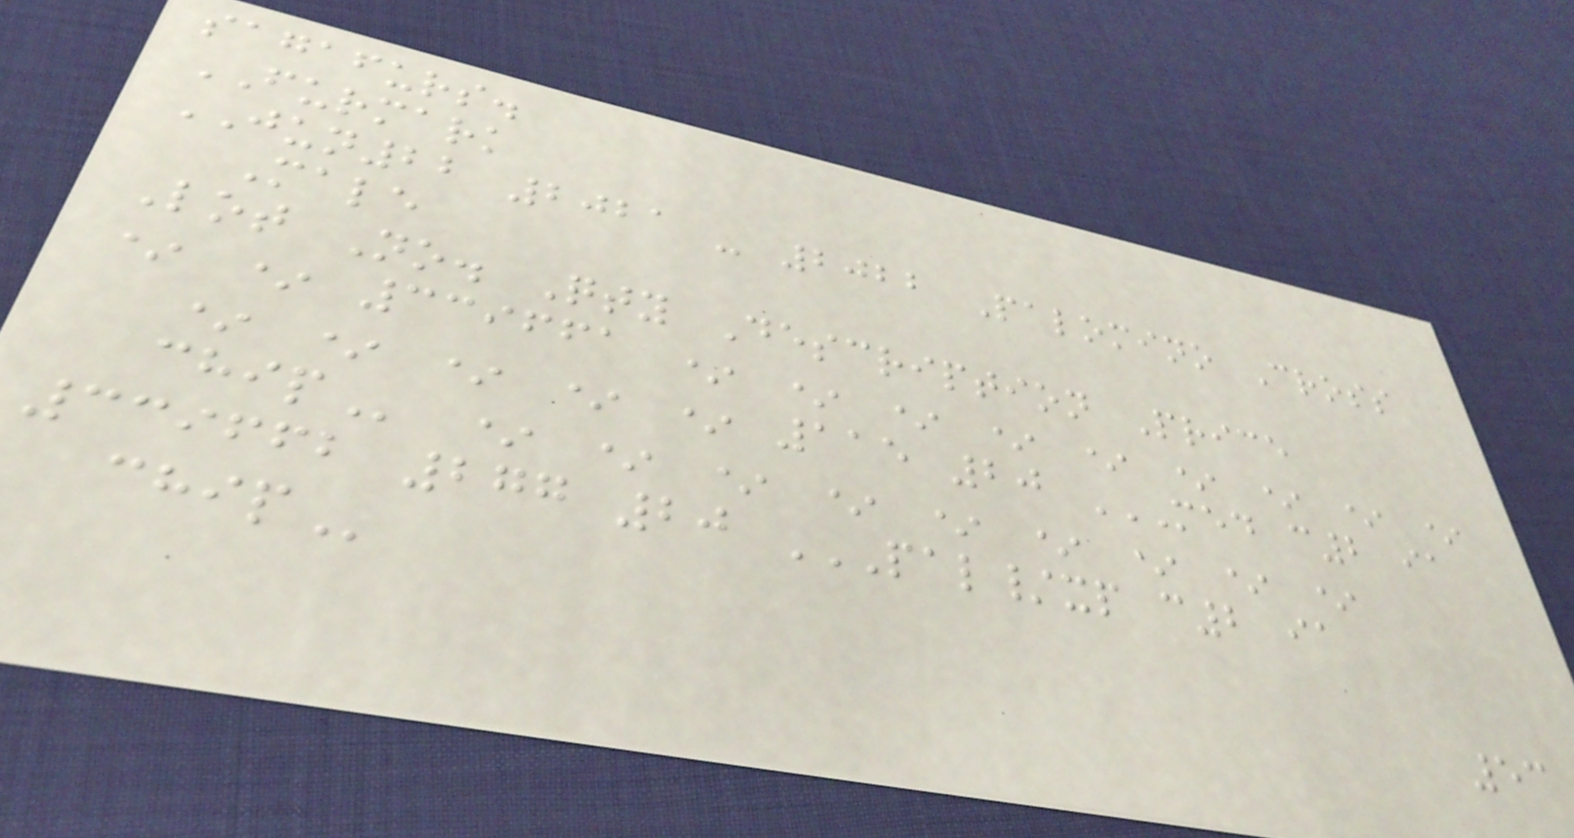sagafurs.
FURMARK
JUN22 2021 - 2022 Palomino Cross
Male
Lot No. Qty Description Price
* * 339661 * * * * * * * * *
* * * * * 115 20 MED C2 IA
CHIP * * * * * * * * *
339662 277 20 PAL/XP C2 IA
CHIP
53
